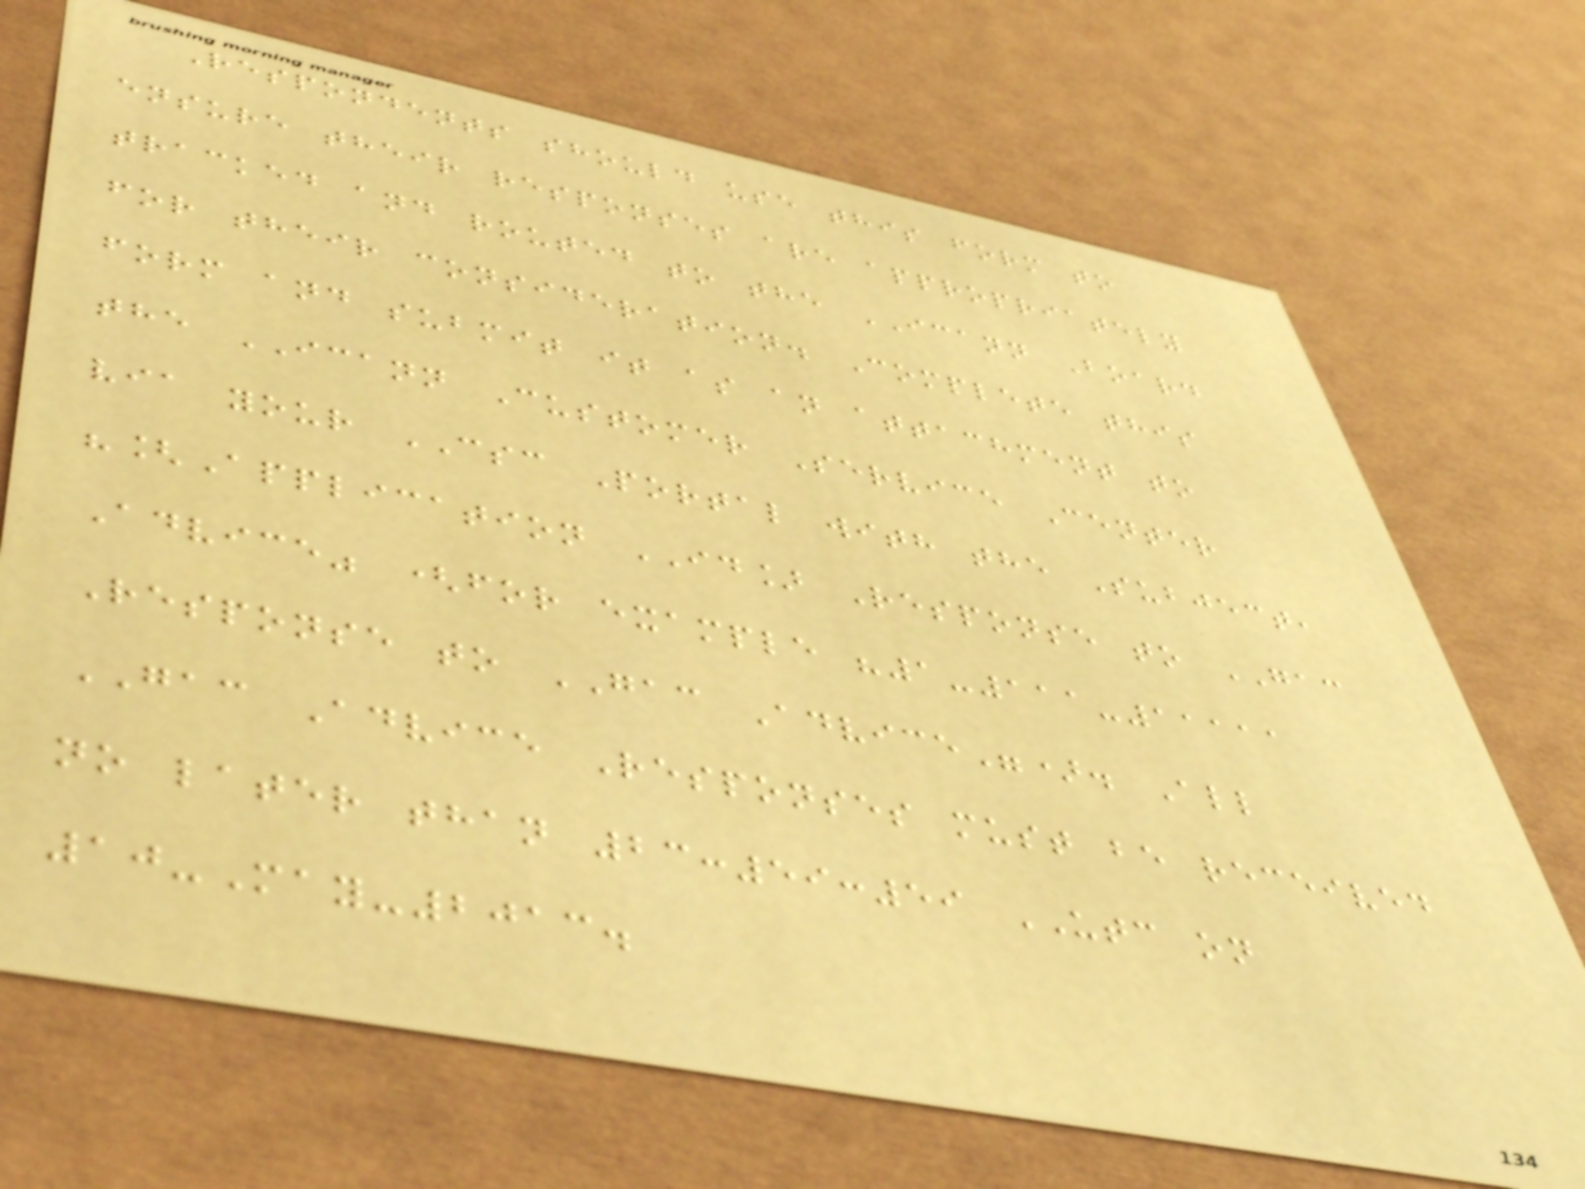Respondents should use this form to
ensure their responses are appropriately
tracked and routed to the ICANN Board
for their consideration. Complete this
form and submit it as an attachment to
the ICANN Customer Service Center
via your CSC Portal with the Subject,
"[Application ID] Response to GAC
Advice" (for example "1-111-11111
Response to GAC Advice"). All
GAC Advice Responses must be received
no later than 23:59:59 UTC on
10-May-2013.
